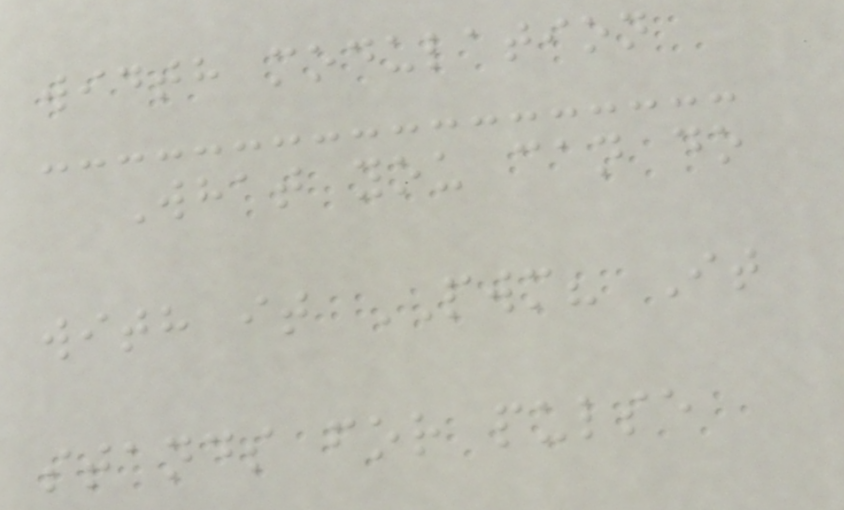width modulation
What you can do
with it PWM? It
stands for pulse
